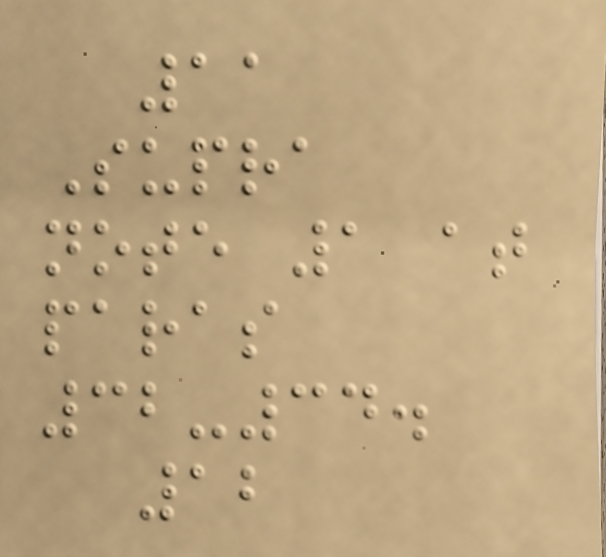11
Supra
note 1 at
paras
32-34.
12
